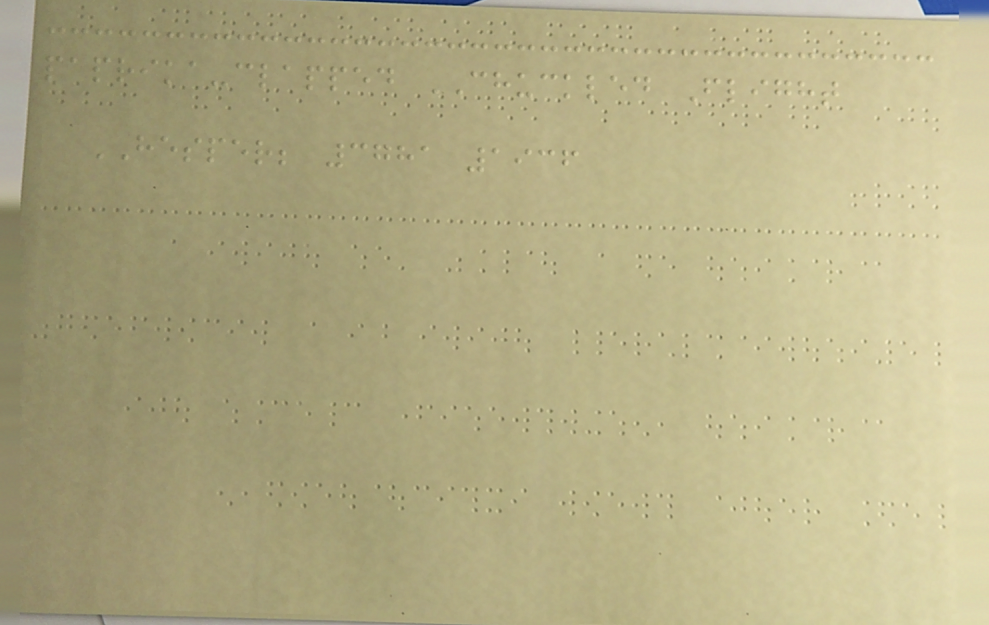paprika-clapped CHUCKLED Flight
HESPER; 3781 1936
